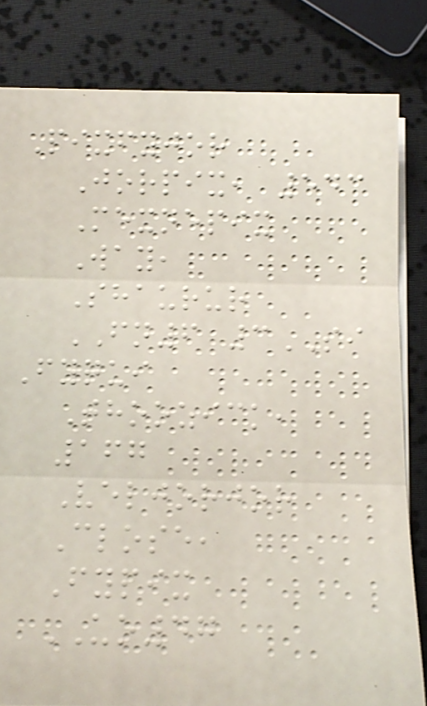Pixfyjor
Jorpix, 543
Mexnepix
Way,
Shaurur
FN6 3SI
Fyqui
Thoozick,
167
Veljorjor
Close,
Fypix
UO47
